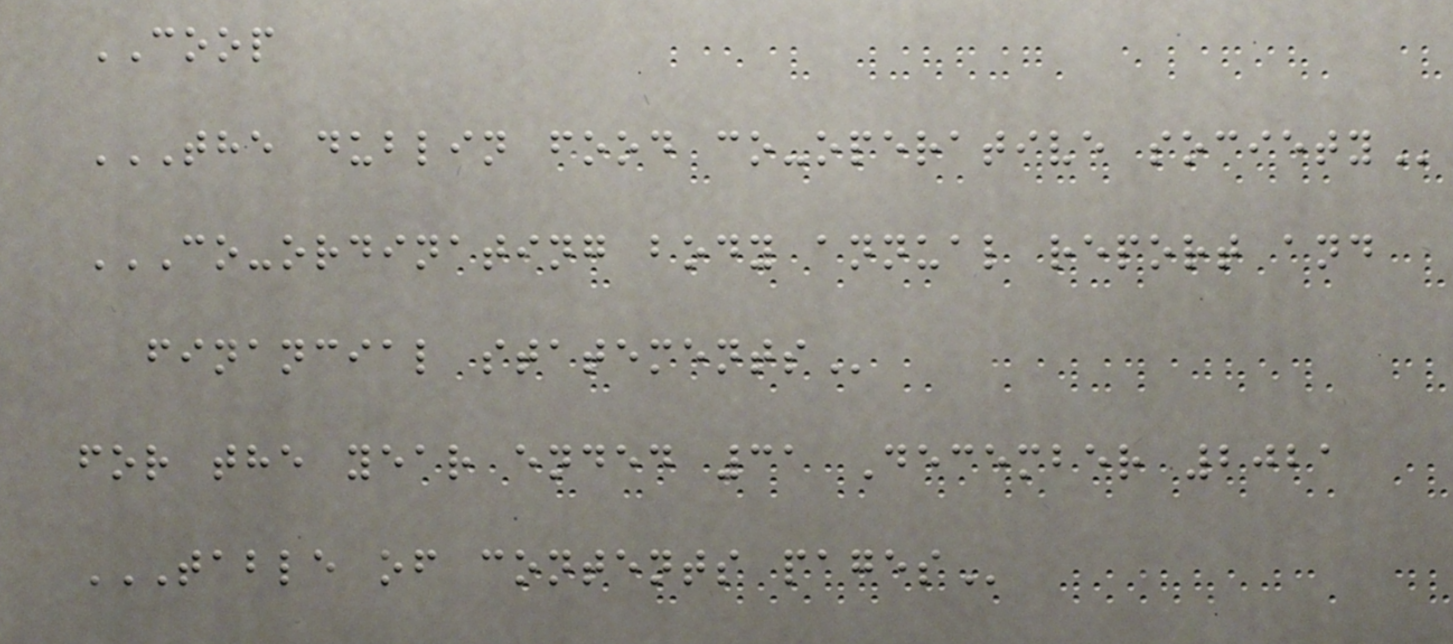COOP
THE DUBLIN FOOD CO-OPERATIVE SOCIETY
CO-ORDINATING BODY ANNUAL REPORT AND
FINANCIAL STATEMENTS
for the year ended 31 December 2021
TABLE OF CONTENTS PAGES
